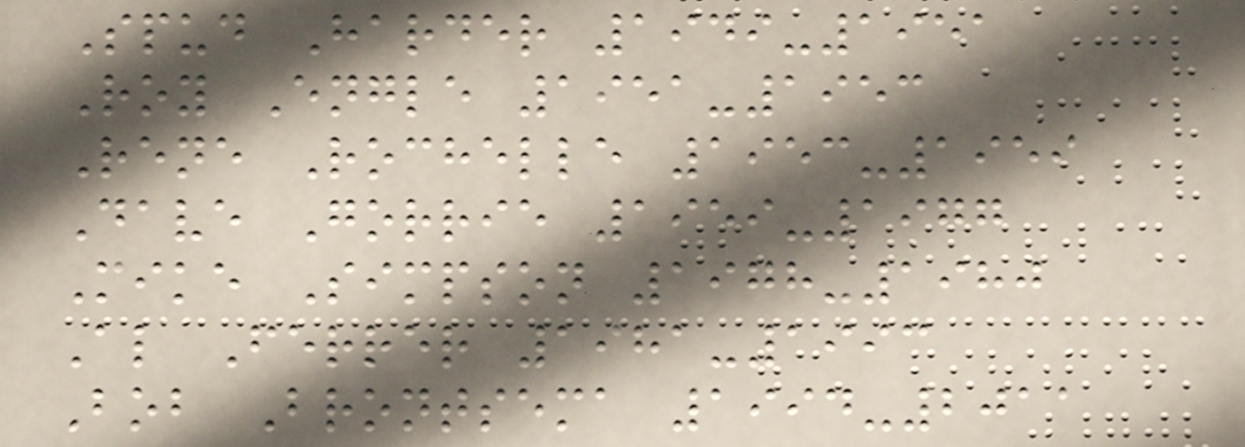Spud Harder 1949-1951
Roy Engle 1951-1953
Rene Rochelle 1953-1959
Dave Gorrie 1959-1977
Mike Simpson 1978-1980
Al Ferrer 1981-1993
Bob Brontsema 1994-2011
